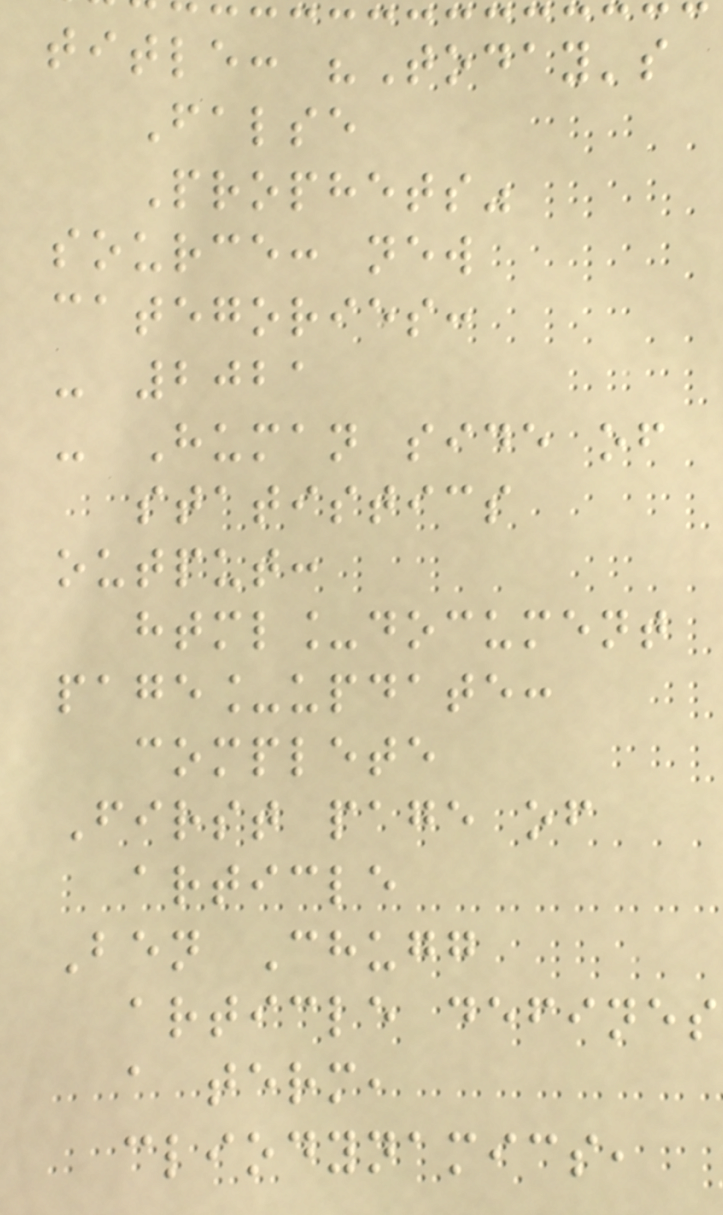title: "Today's
False
Prophets"
source: new
categories:
- 2021
- Human side of
statistics
output:
html_document
page_update:
complete
First page of
article
Ben Chugg
article defines
a term,
cliodynamics,
